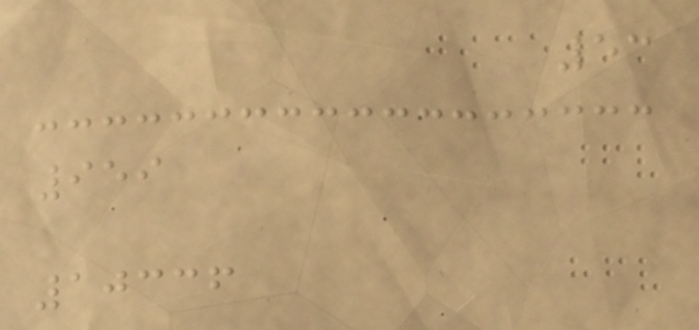53
959
10336
